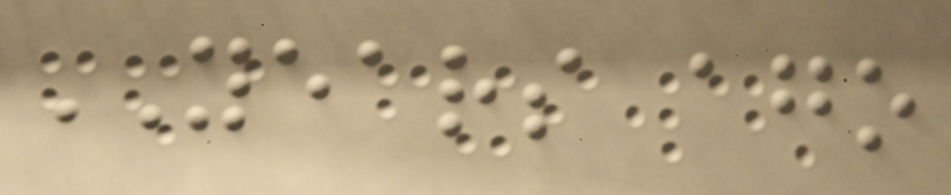YEARS ago
